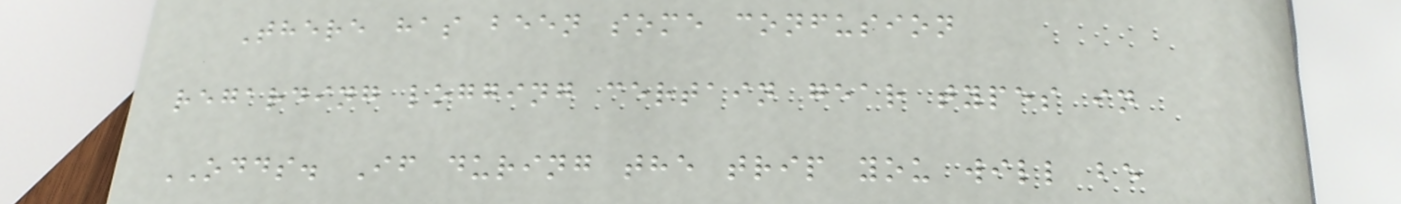There has been some confusion
regarding logging certain gear types in
ODDS. If during the trip you will be
